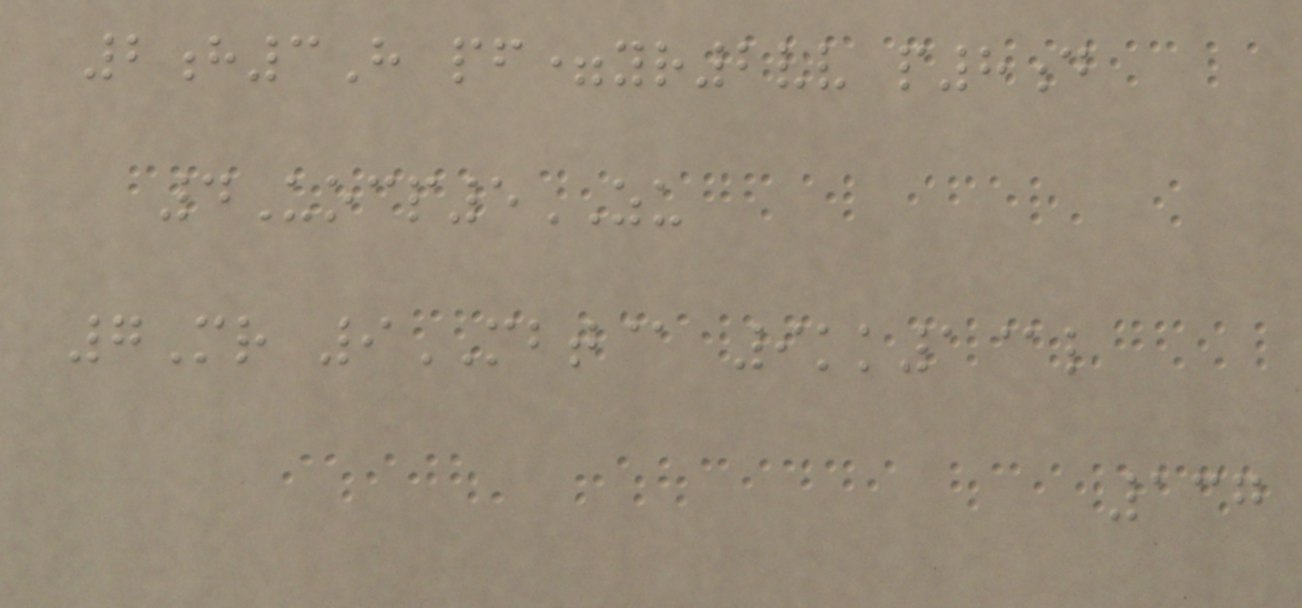2h3H pf=yr2vv p8d
4Uocp5ZU
7Mr 9MBT@ 9kk1@l
137
